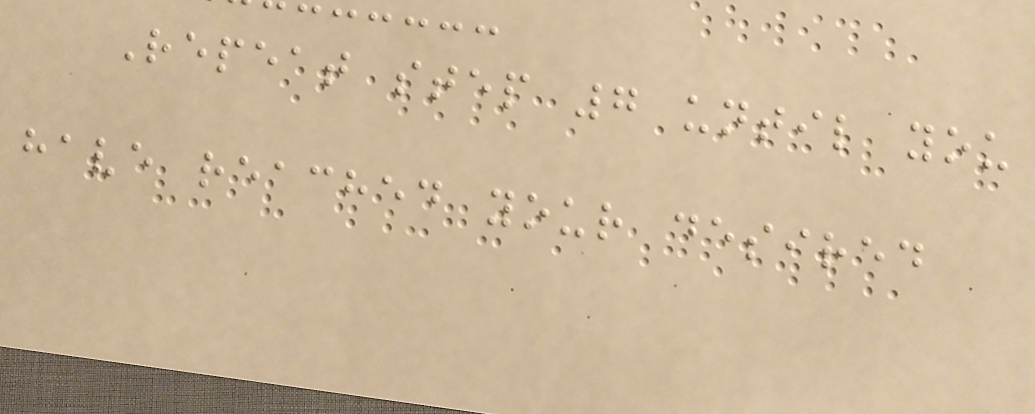Repeat step 7 until you
have reached your desired
